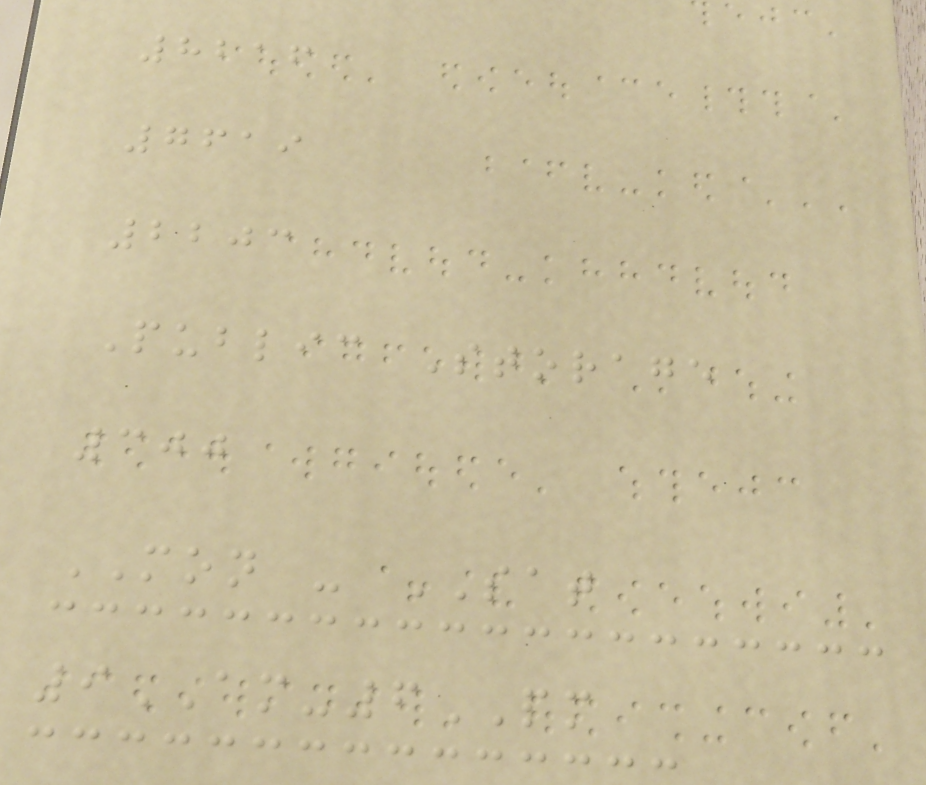8216
7619
2203
Public Storage
300
MON - SAT
9AM-6PM
